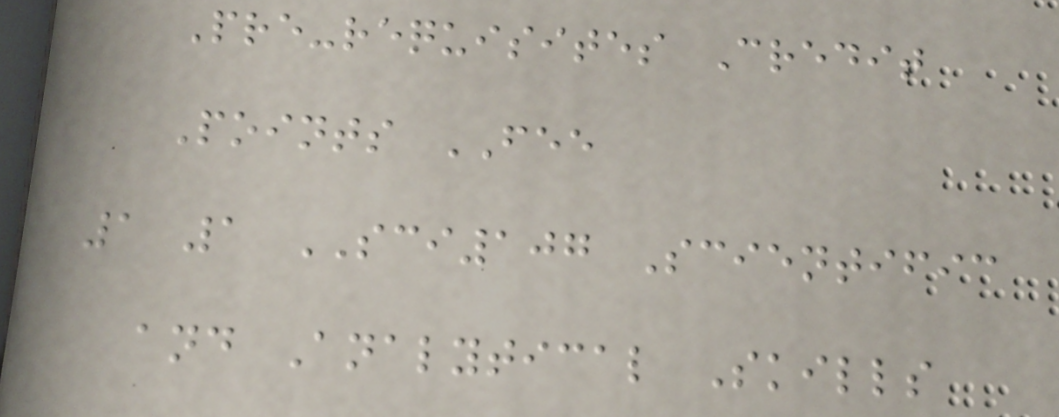Pre-requisites Credit
Points FEE
1 1 SCI107 Scientific
and Analytical Skills
